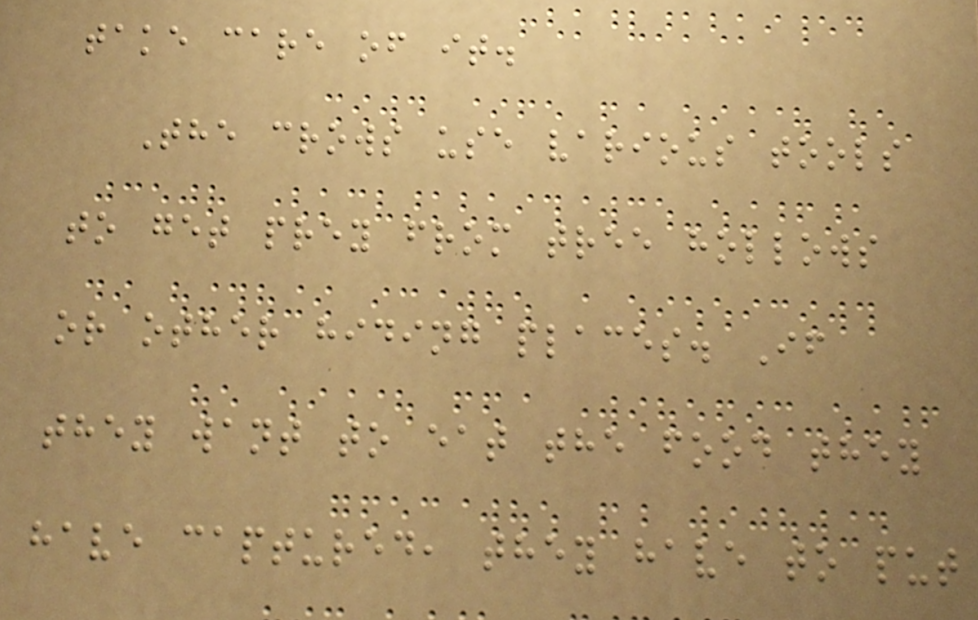take care of it.
The crows use various tools
to get prey from tree hollows
or other hiding places. If
they want to eat the food they
have captured, they have to put
